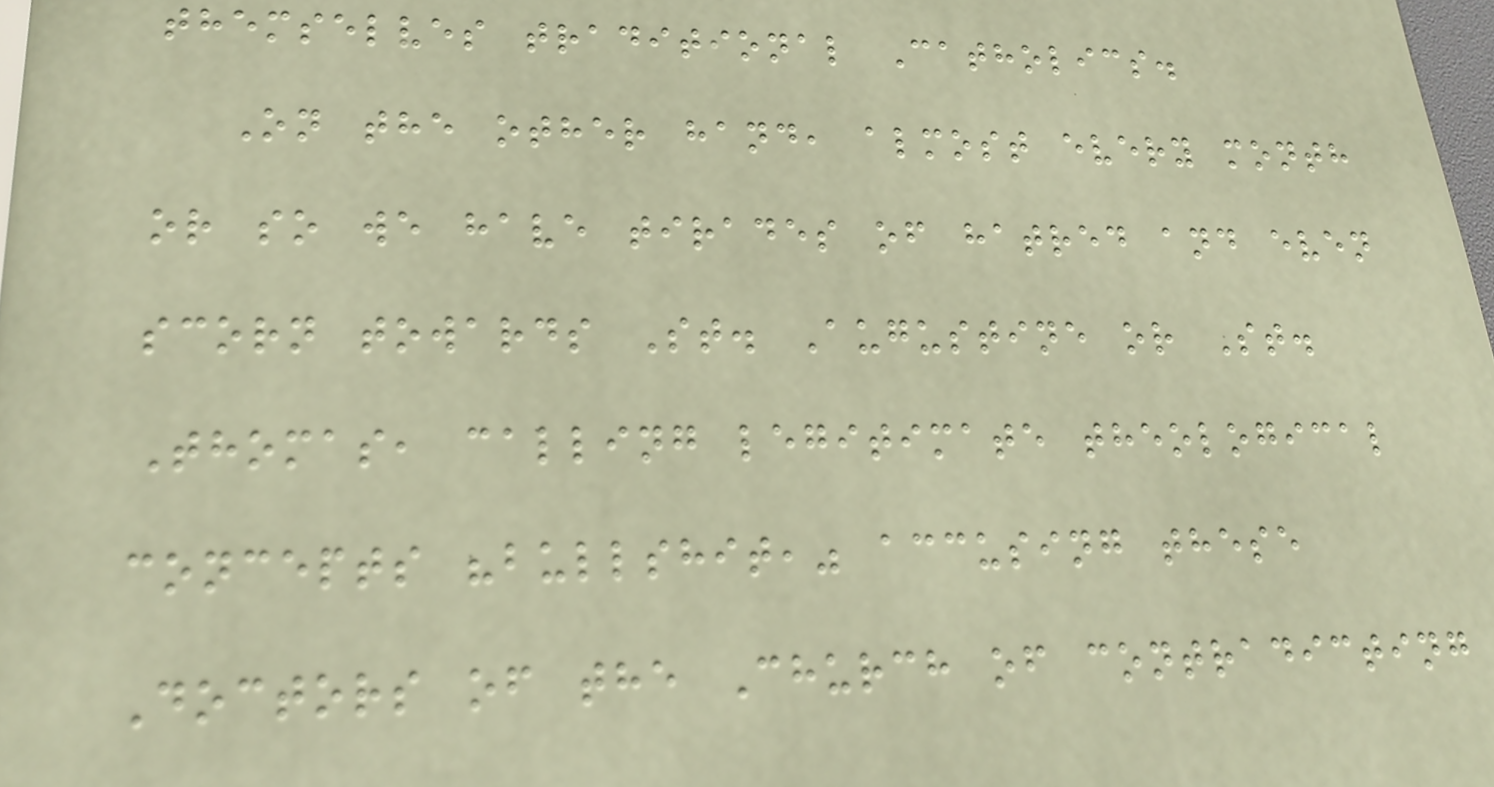themselves traditional Catholics.
On the other hand, almost every month
or so we have tirades of hatred and even
scorn towards St. Augustine or St.
Thomas, calling legitimate theological
concepts "bullshit," accusing these
Doctors of the Church of contradicting
